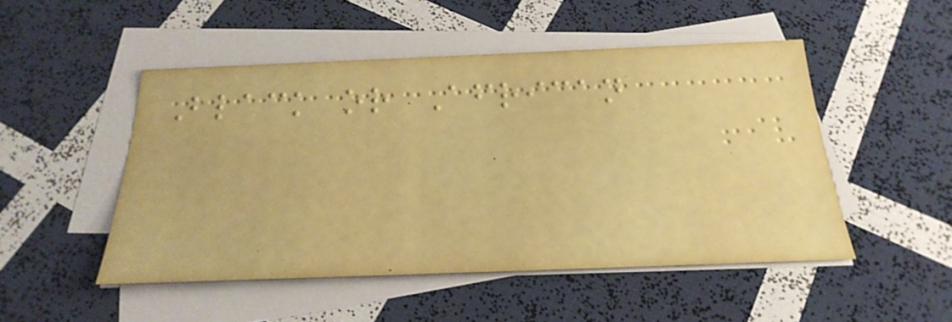Black or African
